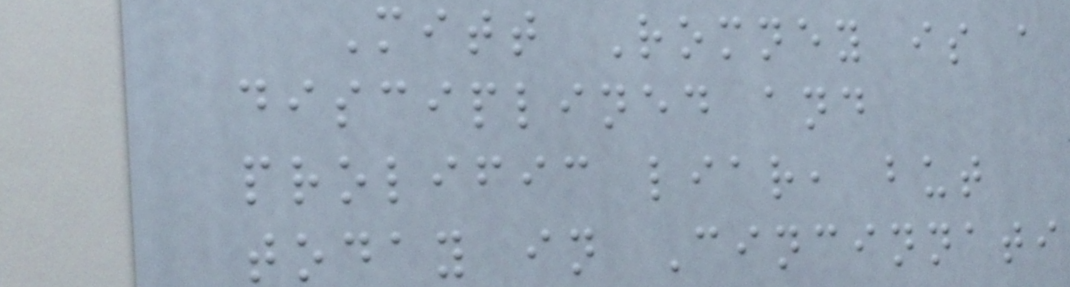Mitt Romney is a
disciplined and
prolific liar, but
today in Cincinnati
